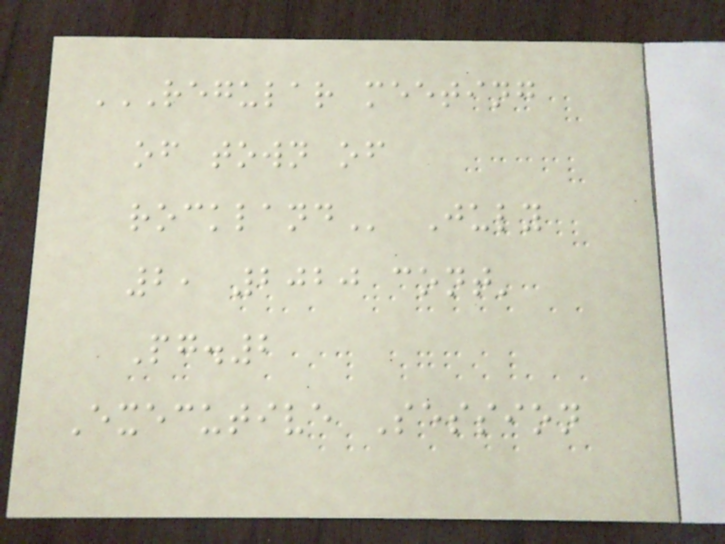REGULAR MEETING
OF TOWN OF
ROCKLAND July
2, 2020 cont'
Pg.2
Executive Session
